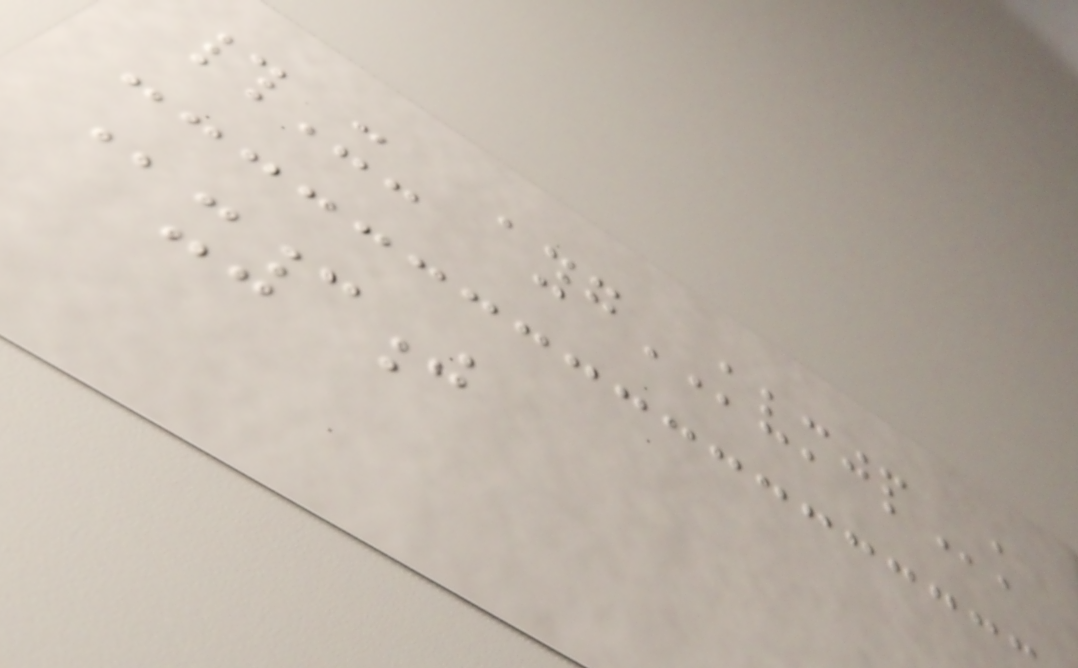#X- aygKVMJPk
@x3j
